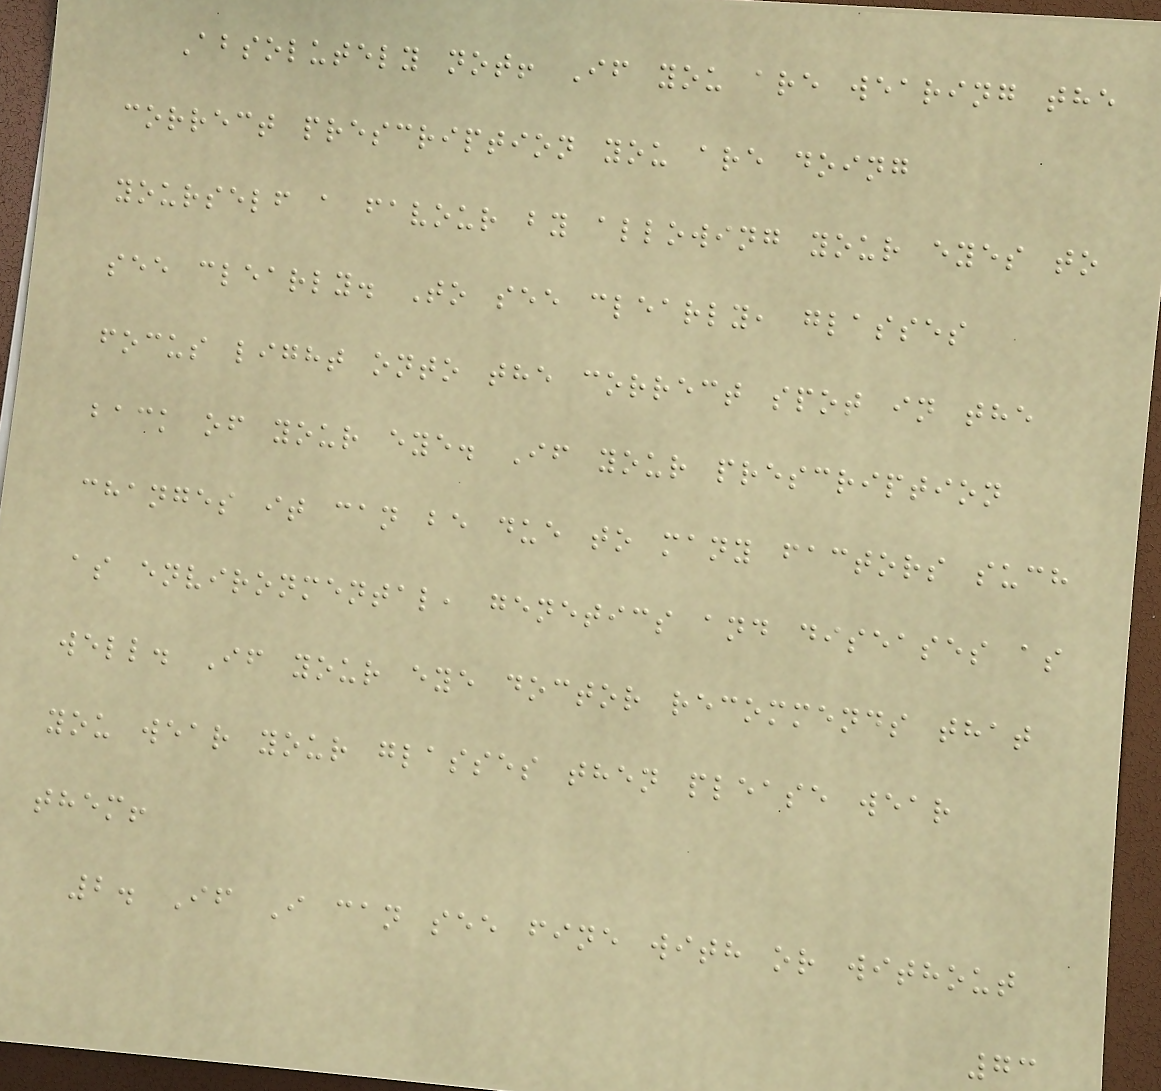Absolutely not! If you are wearing the
correct prescription you are doing
yourself a favour by allowing your eyes to
see clearly. To see clearly, glasses
focus light onto the correct spot in the
back of your eye. If your prescription
changes it can be due to many factors such
as environmental, genetics and diseases as
well. If your eye doctor recommends that
you wear your glasses then please wear
them!
2. If I can see fine with or without
73
